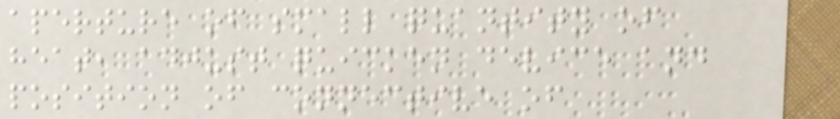aperture of small quantity of
heat, adjust quicken device and
position of connective of
